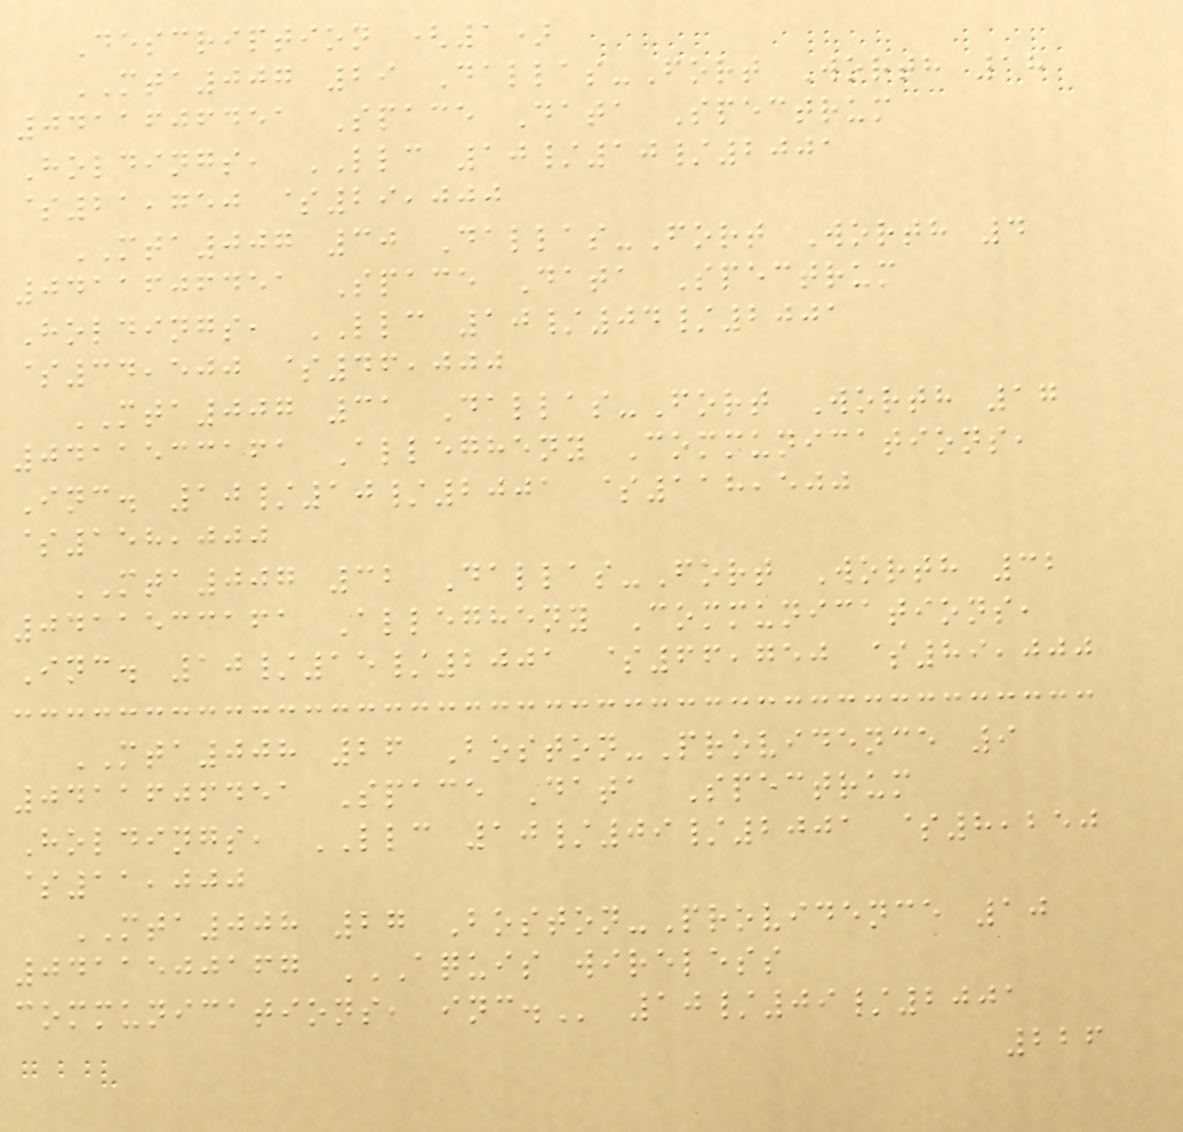Description (1)
MTA007 29 Dallas-Fort Worth 18
0411606451 Space Data Spectrum
Holdings, LLC 10/10/2001
$21,750 $29,000
MTA007 30 Dallas-Fort Worth 4
0411606451 Space Data Spectrum
Holdings, LLC 10/04/2001
$34,500 $46,000
MTA007 31 Dallas-Fort Worth 17
0411533161 Allegheny Communications,
Inc. 10/10/2001 $118,500
$158,000
MTA007 32 Dallas-Fort Worth 32
0411533161 Allegheny Communications,
Inc. 10/15/2001 $66,750 $89,000
MTA008 26 Boston-Providence 9
0411606451 Space Data Spectrum
Holdings, LLC 10/09/2001 $8,250
$11,000
MTA008 27 Boston-Providence 10
0411500167 AQUIS WIRELESS
COMMUNICATIONS, INC. 10/09/2001
226
